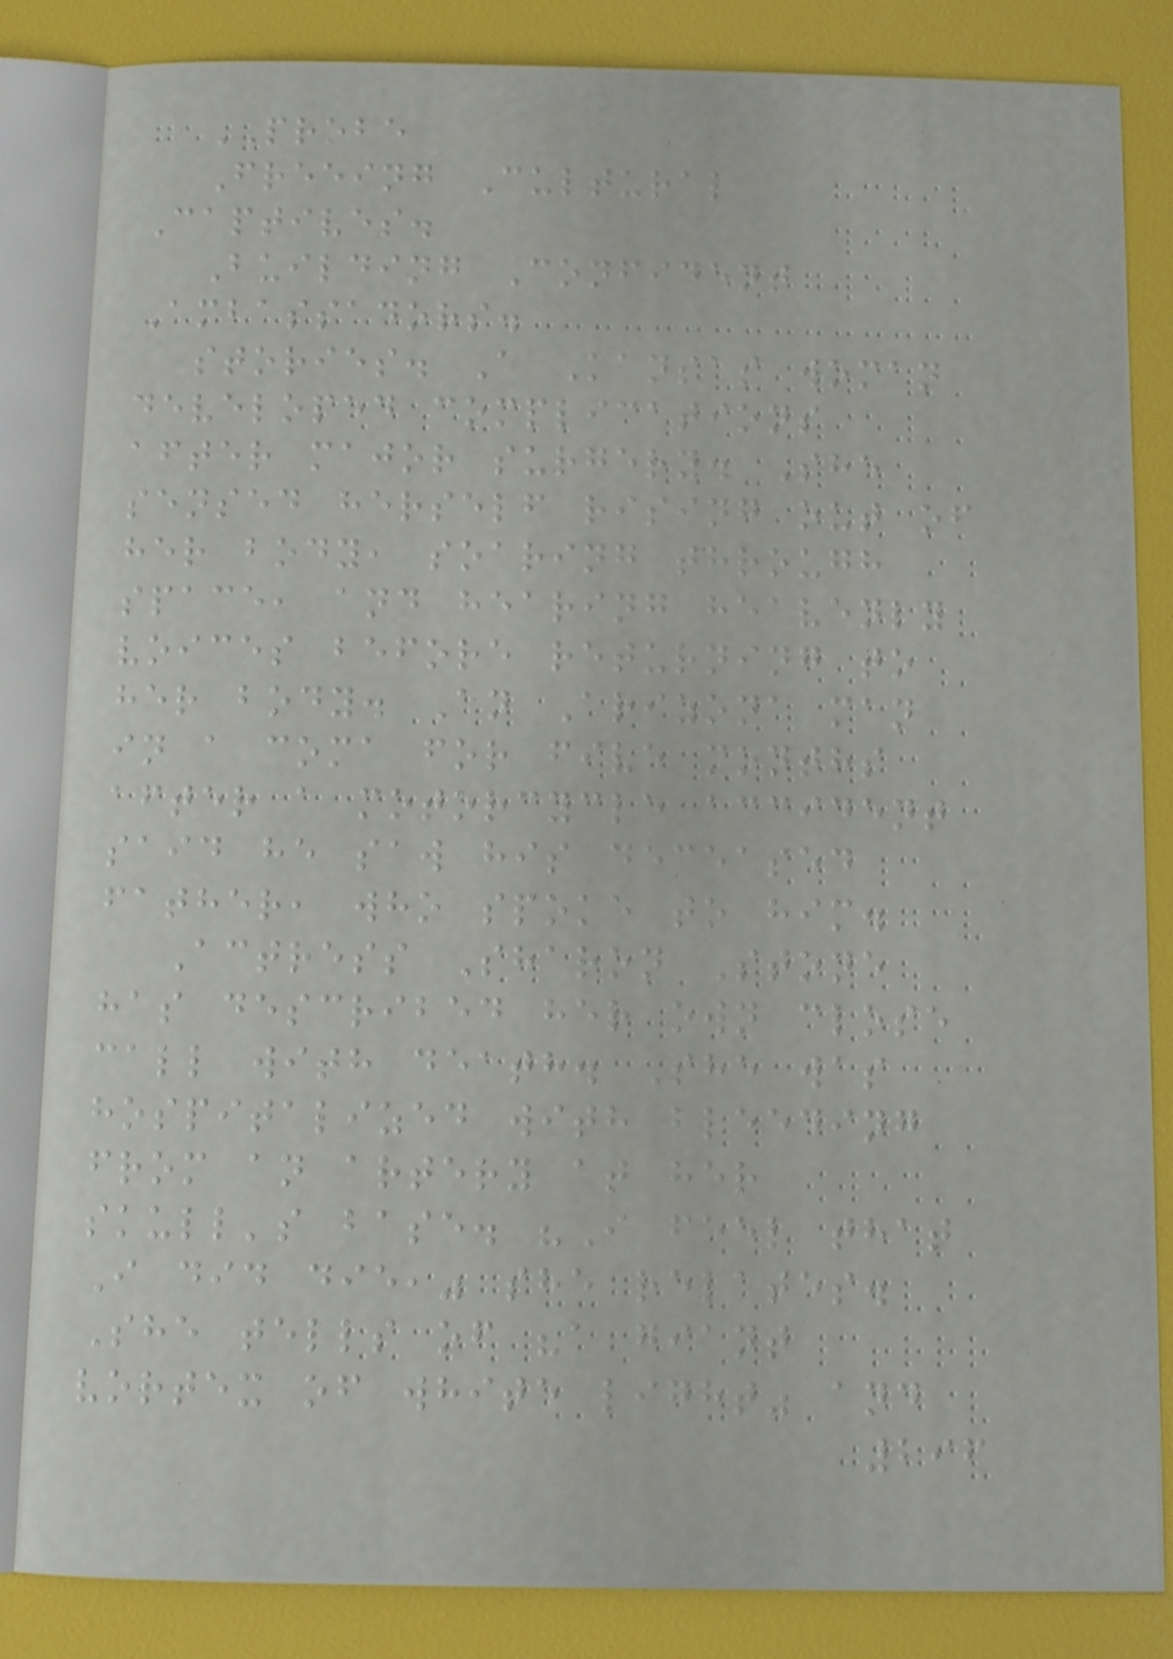PROBE
Freeing Cultural
Captives.
Building Confident
Ambassadors.
stories. A Kansas woman
developed complications
after major surgery. She
sensed herself rising out of
her body, soaring through
space, and hearing heavenly
voices before returning to
her body. An Arizona man
in a coma for five months
after a motorcycle accident
said he saw his deceased
father, who spoke to him.
Actress Sharon Stone
has described her own close
call with death. She was
hospitalized with bleeding
from an artery at her
skull's base. "I feel that
I did die," she relates.
She tells of "a giant
vortex of white light" and
296
